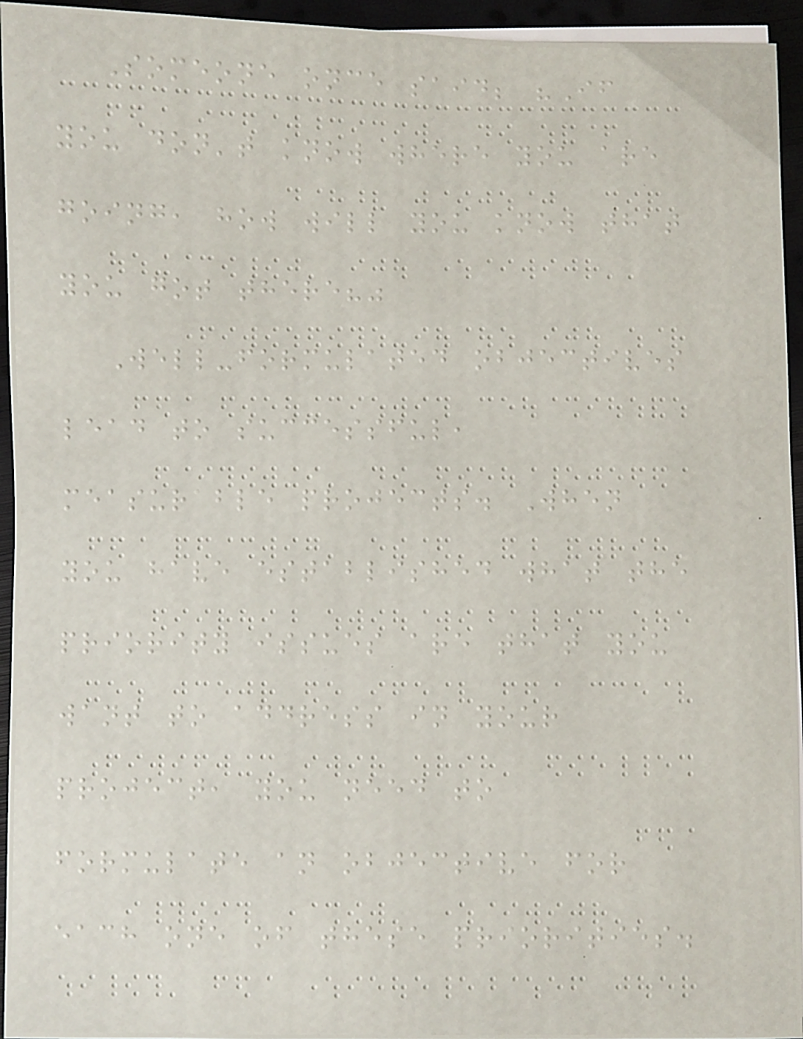Someone once said; "If
you don't know where you are
going, how will you know that
you got there?"
Well-formulated objectives
lead to successful,
measurable projects. When
you have established what the
priority issues are that you
want to address in your
project, you need to
formulate an objective for
each one of these priorities.
